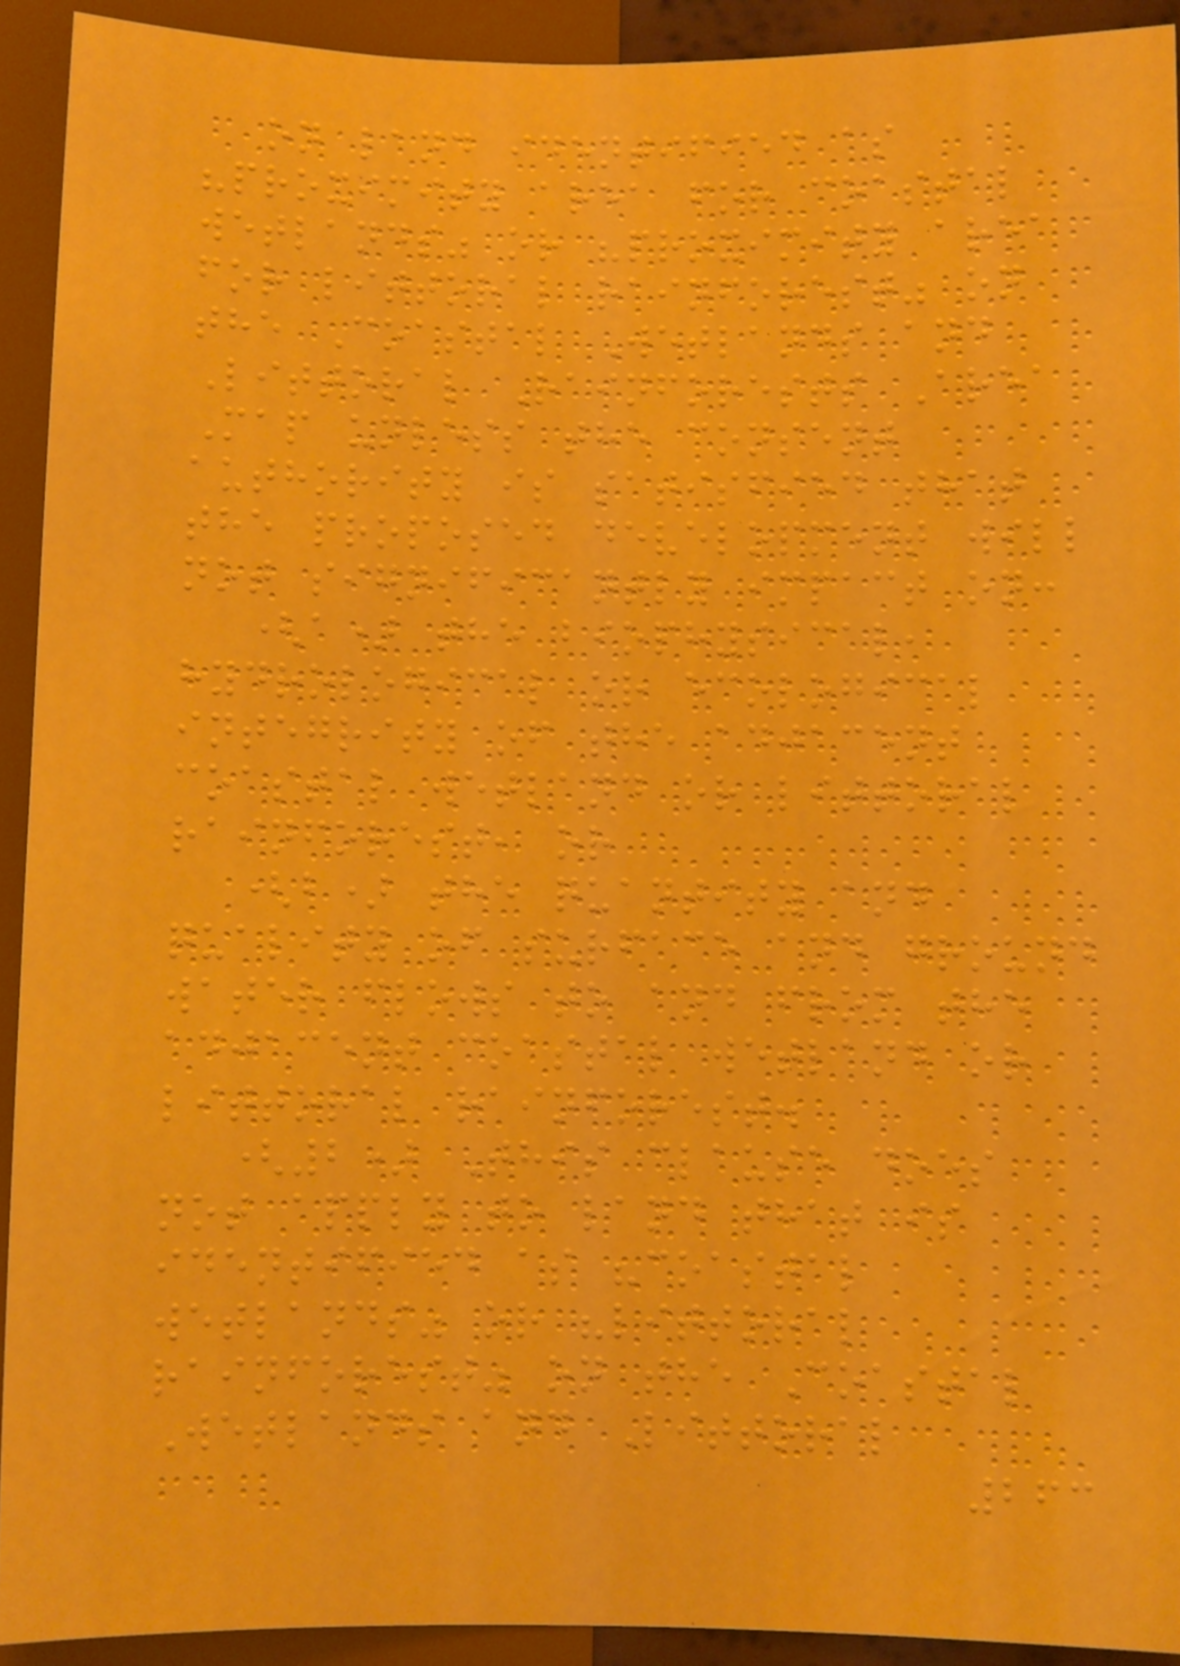on land identified as
"proximity area for coastal
wetlands" or "proximity area
for littoral rainforest" on
the Coastal Wetlands and
Littoral Rainforests Area
Map unless the consent
authority is satisfied that
the proposed development will
not significantly impact on:
(a) the biophysical,
hydrological or ecological
integrity of the adjacent
coastal wetland or littoral
rainforest, or
(b) the quantity and
quality of surface and ground
water flows to and from the
adjacent coastal wetland or
littoral rainforest.
(2) This clause does
not apply to land that is
identified as "coastal
wetlands" or "littoral
rainforest" on the Coastal
Wetlands and Littoral
263
